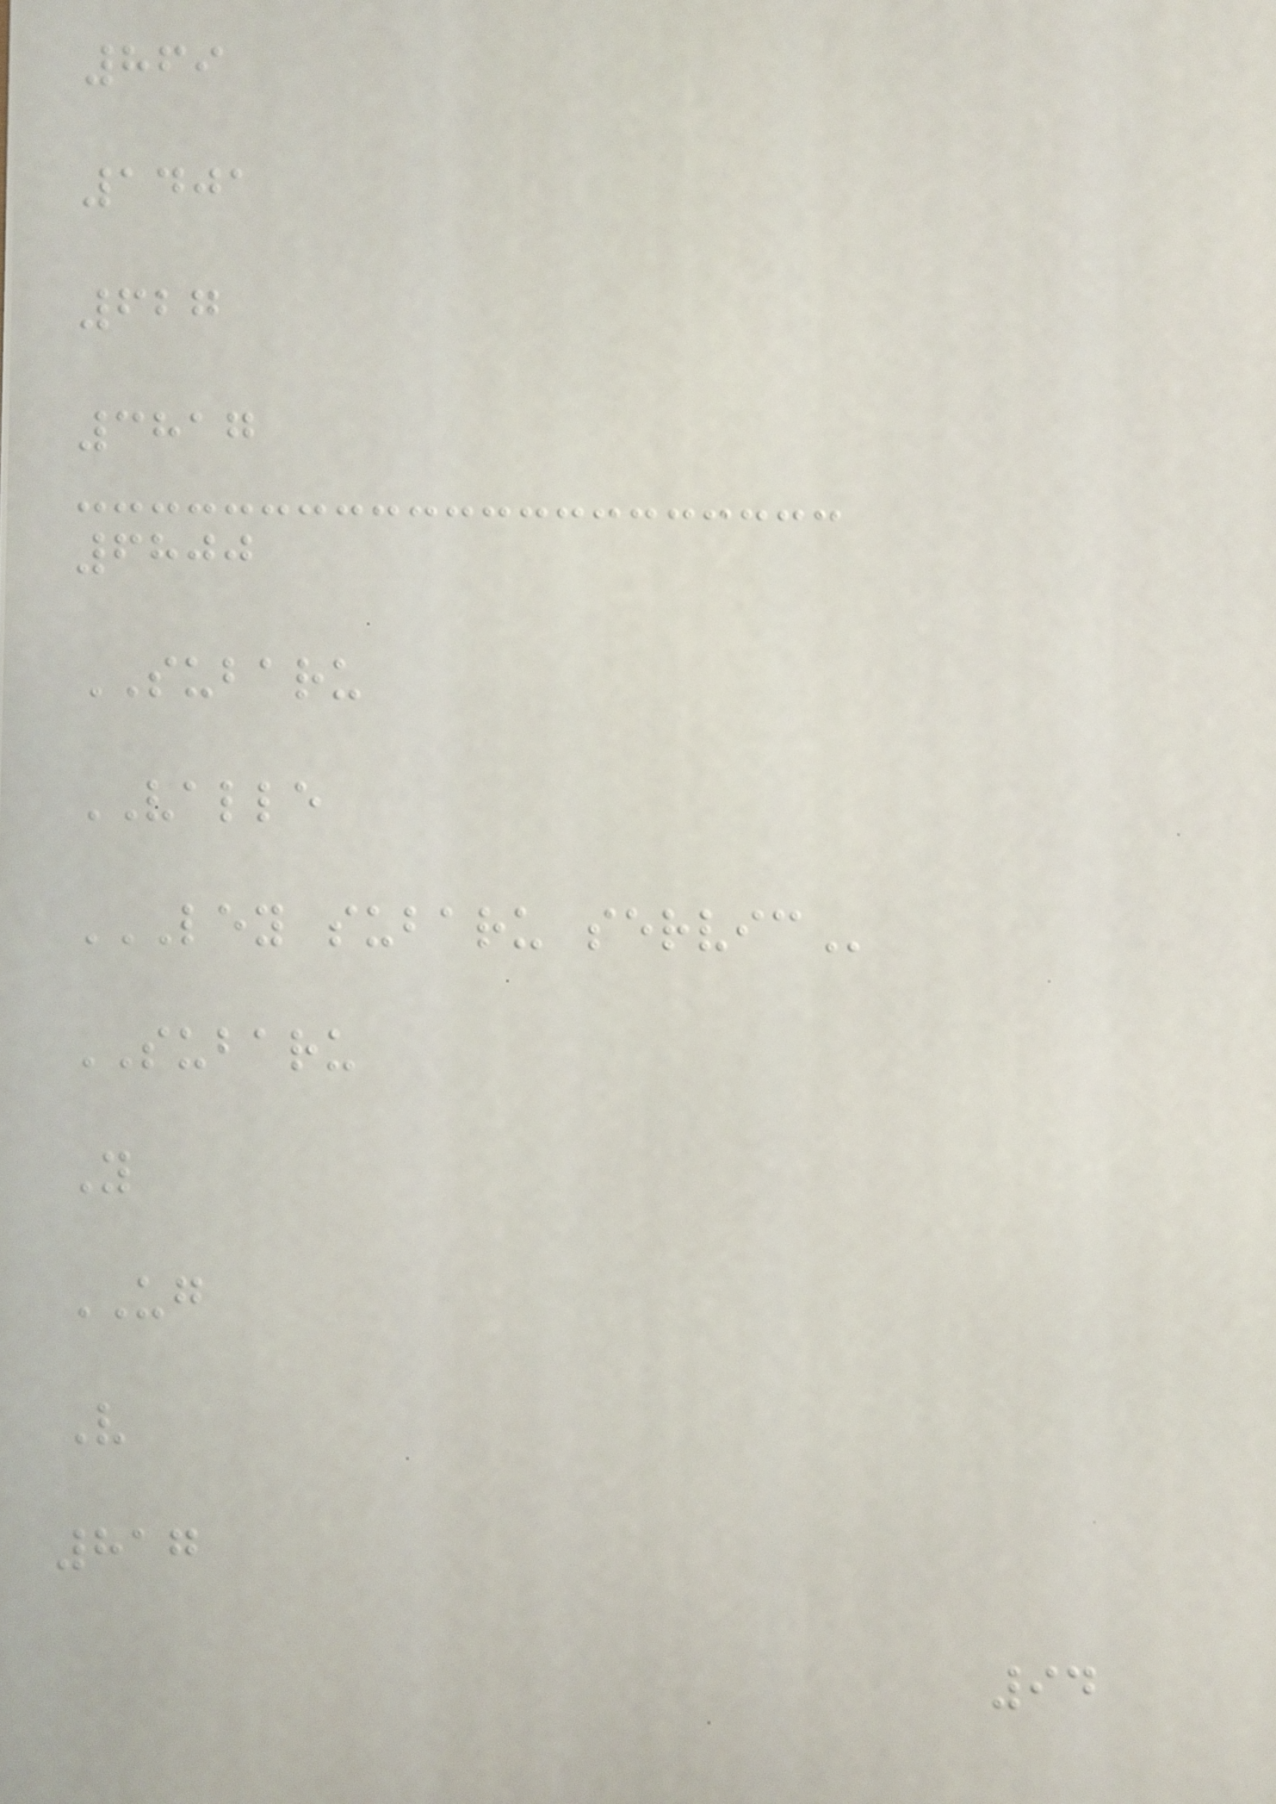869
1401
627
3817
6800
SUBARU
VALLE
LEY SUBARU SERVIC
SUBARU
Y
UG
V
817
94
